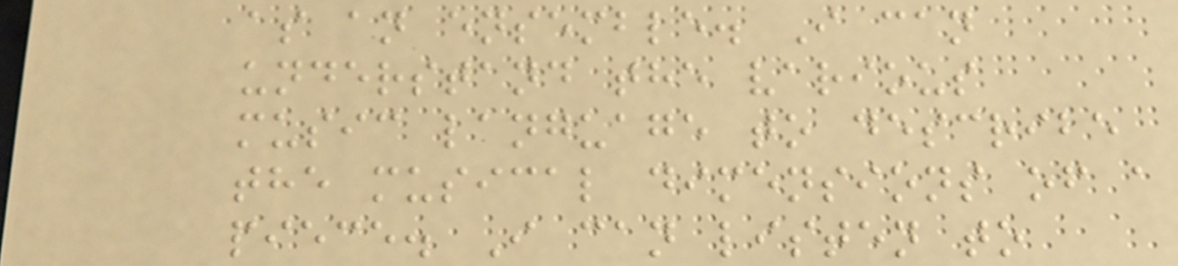as an ensemble. I can
understand the various
music language to describe
the musical dimensions of a
piece. I can listen to
